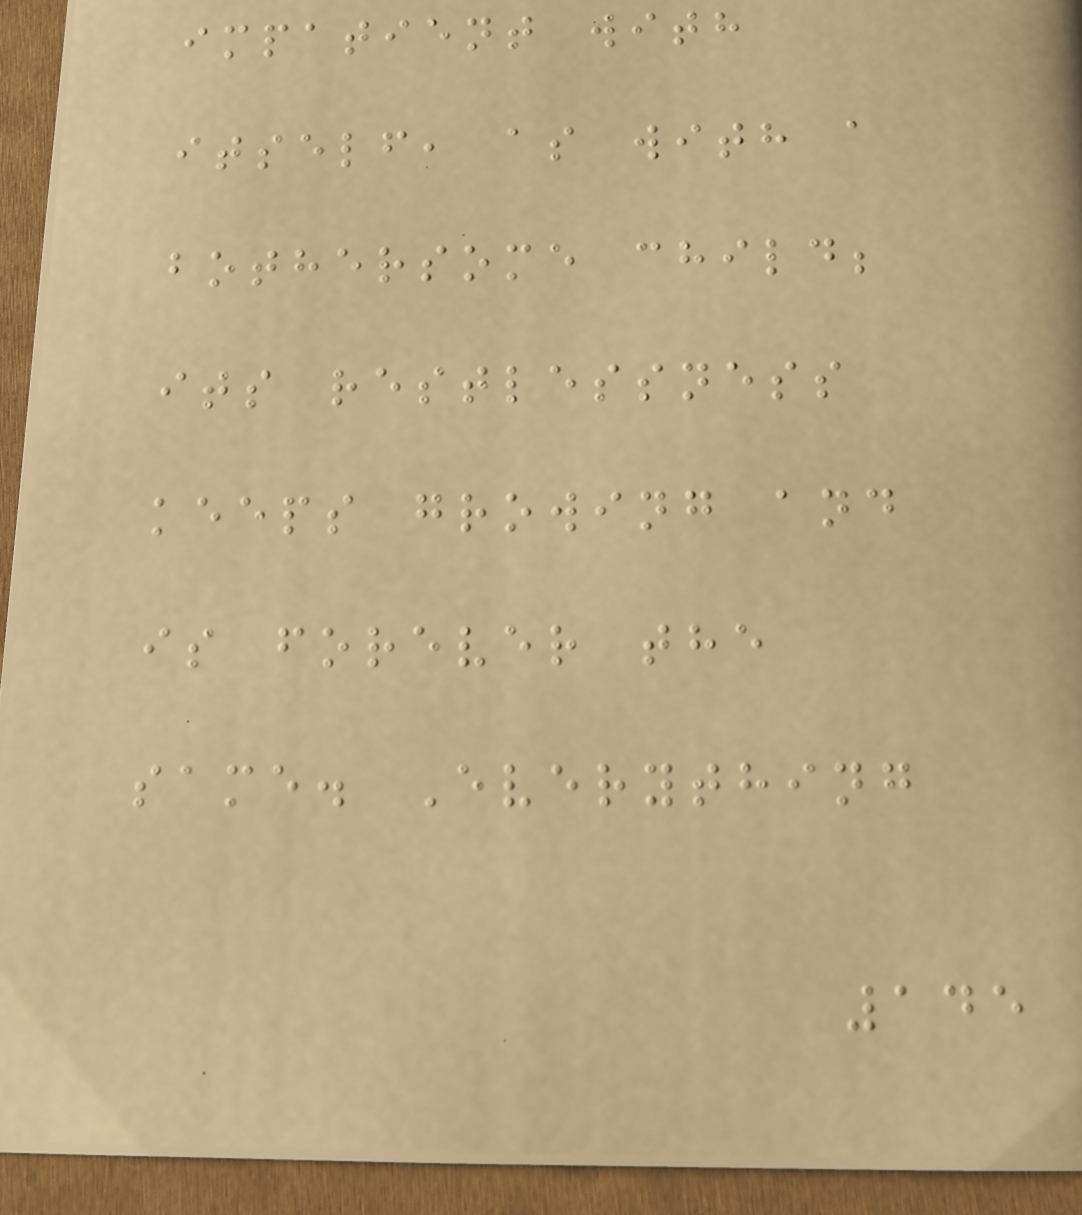impatient with
itself, as with a
bothersome child;
its restlessness
keeps growing and
is forever the
same. Everything
145
